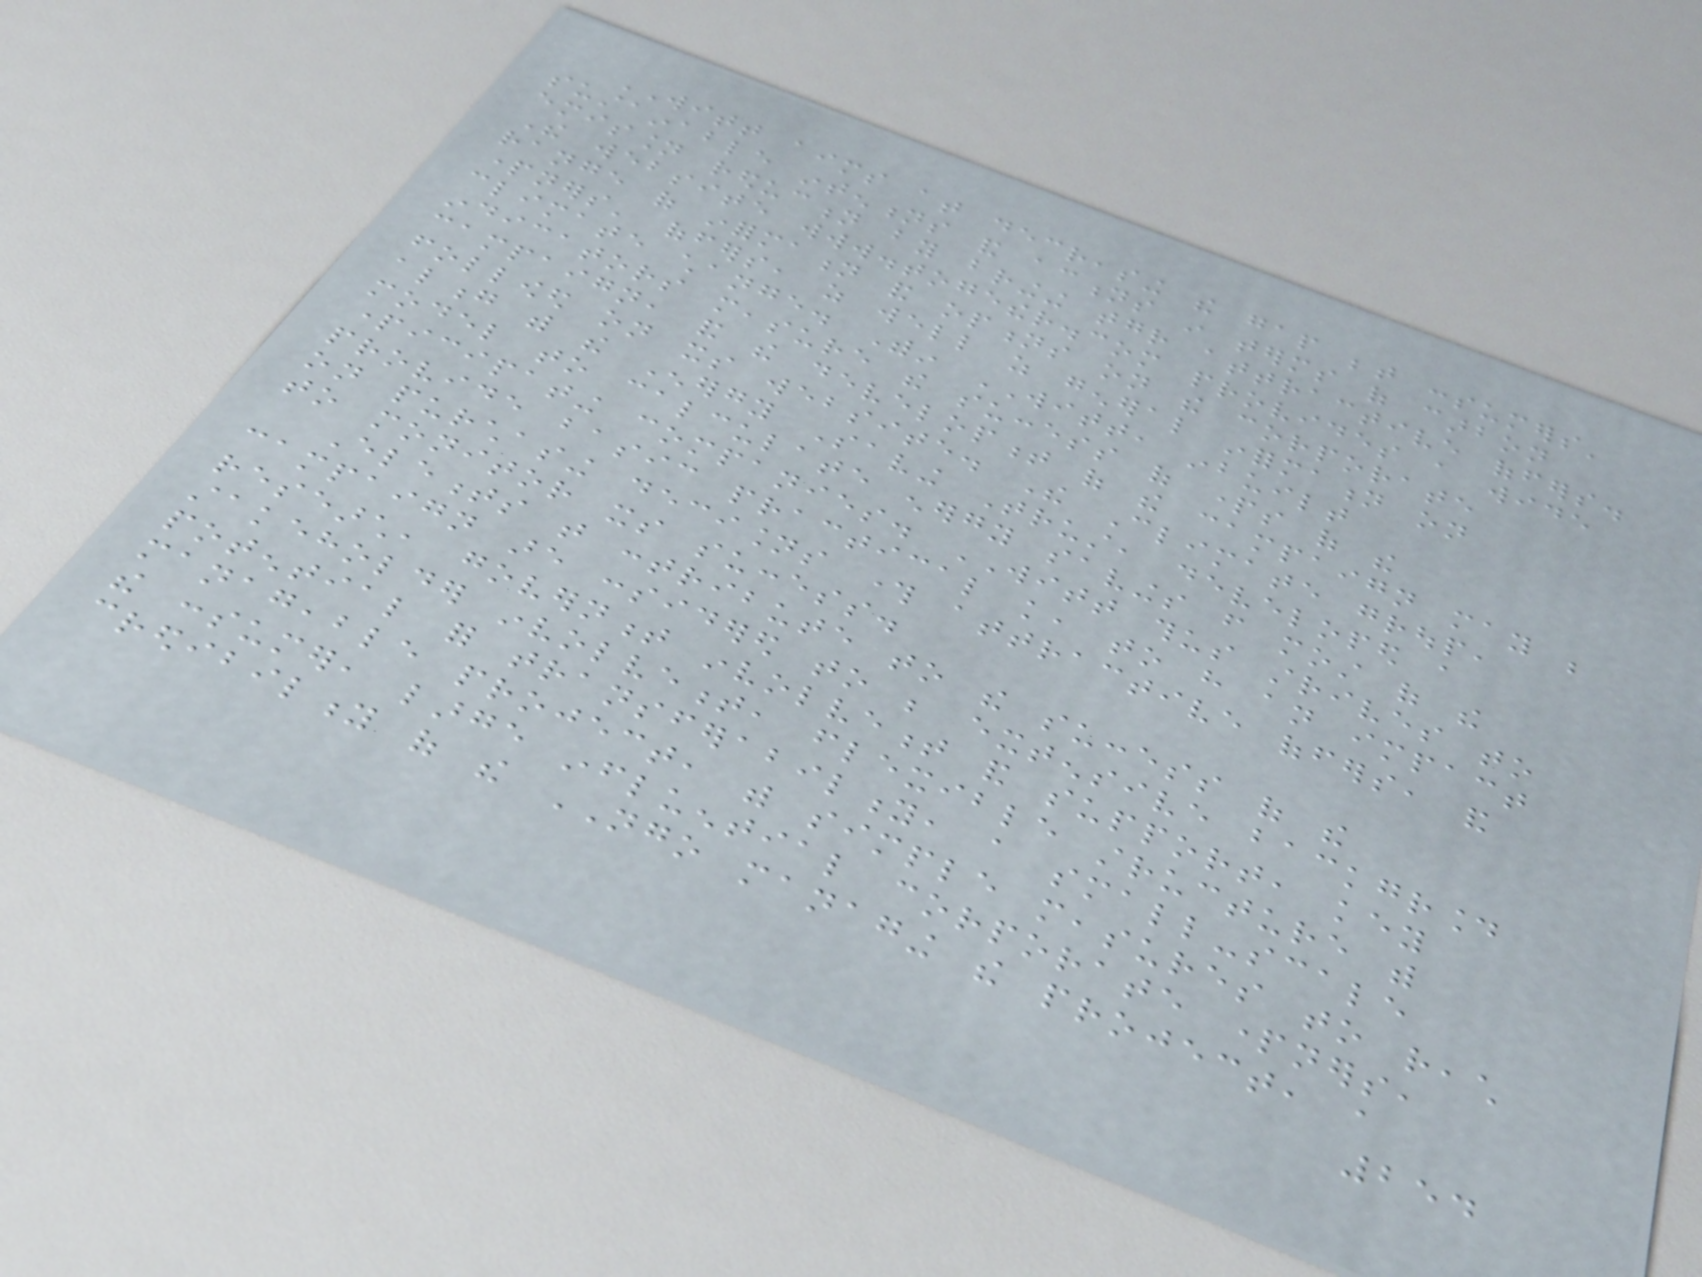WITT aims at decreasing the gap between consumers'
sustainable intentions and actions in terms of carbon
emission reduction by bringing together attractive offers.
The website www.together.com provides a wide
range of information and options on the corporate
partners' offers, as well as general information on
climate change. Within WITT, inbuilt
indicators measure the success of parts of the
campaign, and the development of the campaign may be
followed on its website. The Climate group,
along with the Energy Saving Trust, developed a
model to calculate energy savings from most of the
participating companies. WITT thus strives to
provide basic practical knowledge, to have an impact
on purchasing decisions through attractive offers, and
to monitor its success.
Elements that contribute to the success of the
campaign are considered to be extensive background
research, government involvement and support, key
stakeholder involvement, flexible structure with
potential for transferability, a small-scale
manageable project, with simple measures to reach
the consumer, large influential corporate partners,
credibility of the NGO managing the project, a
254
